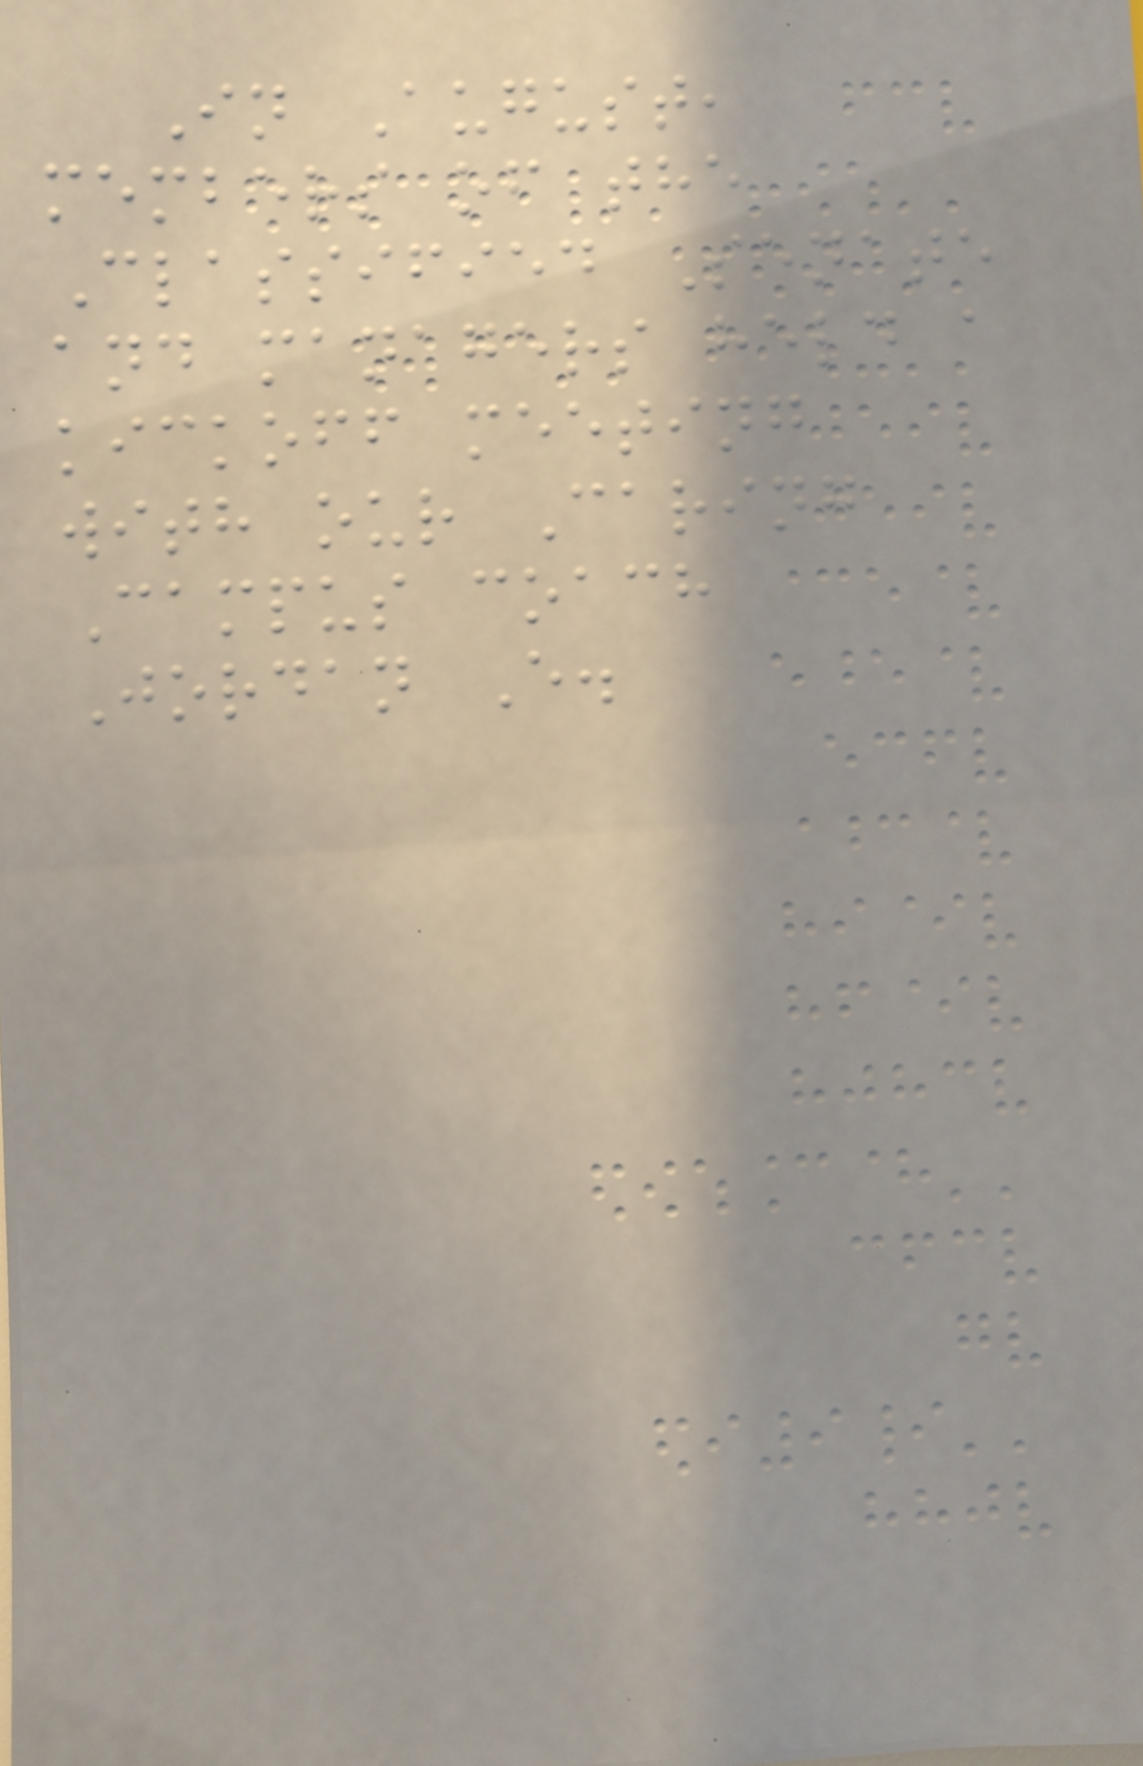In August,
members of the
Classified Senate
and managers held a
kickoff meeting
with our Caring
Campus coach
Jordan E.
